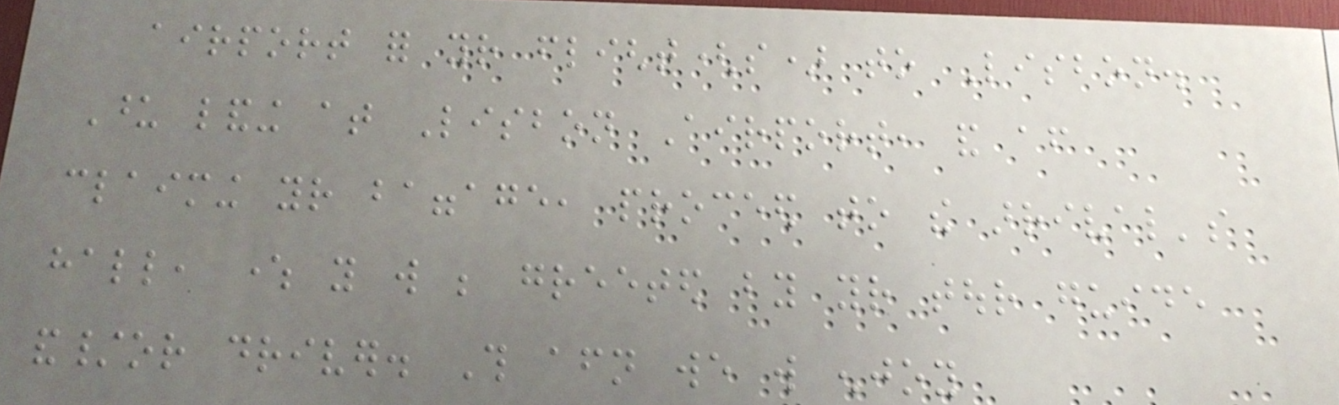airport for your flight(s) to Lisbon.
Upon landing at Lisbon Airport, and after
claiming your baggage, proceed to the arrival's
hall, where you will be greeted by your tour guide
and/or driver. This afternoon we will enjoy
